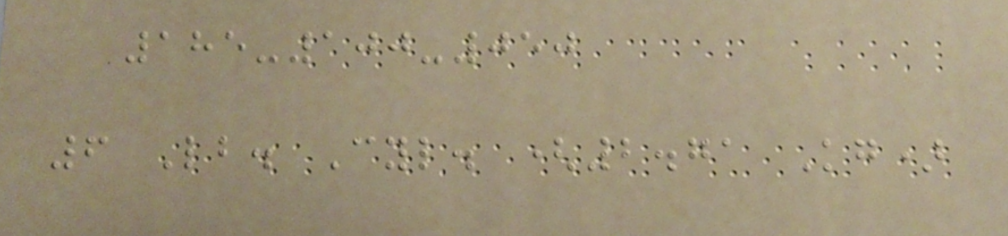185-100-050
6 Lb. Cyl. (2.71 Kg)
